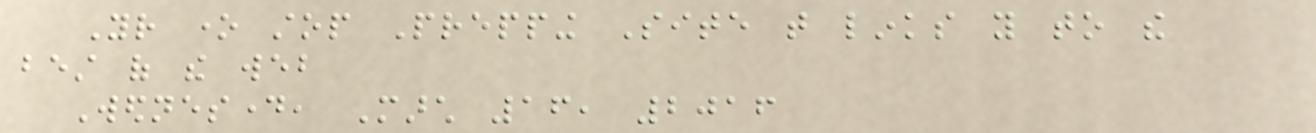Your one stop Prepping Site that links you to the
best of the web
Wednesday, March 16, 2016
